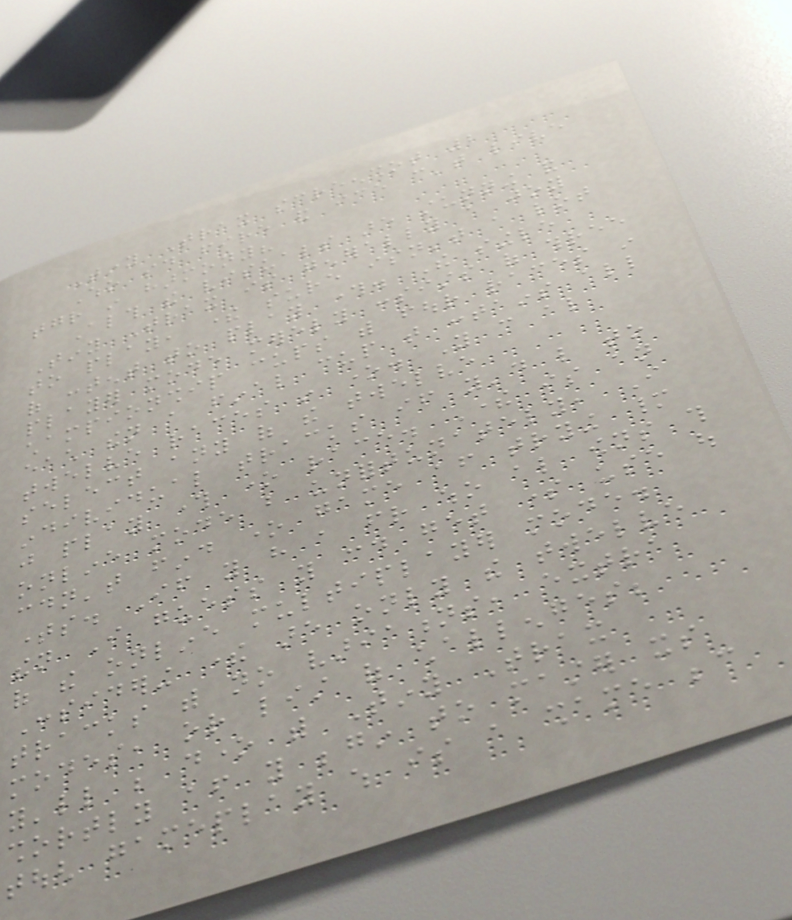Tiny Trax screenshot 2
Who said fire and ice can't live
together in harmony?
Although the visuals are stunning and
Tiny Trax is generally a joy
to play, there sure isn't a lot
of content to play through. The single
player mode merely consists of three
championship cups with four races in
each then a final cup that contains all
twelve races in one. You can also
select any of the twelve
individual tracks if you'd like to
just play through one race. There is an
online mode but unfortunately, I
couldn't find one game after trying many
times. If you have a friend who also owns this
then I guess you could get some use out
of the online multiplayer mode.
Considering there are only the twelve
tracks with no variations, extra
modes, or list of challenges;
you'll be done with Tiny Trax
shortly after you begin to master its
tough gameplay which is a shame because
